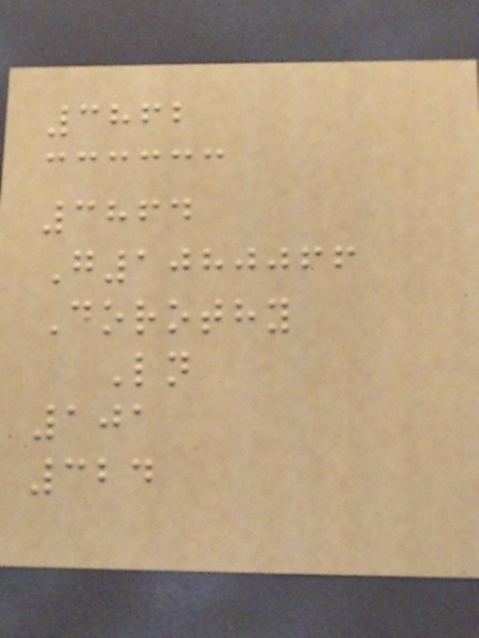3862
3864
G1080066
Dorothy
Ln
101
324
